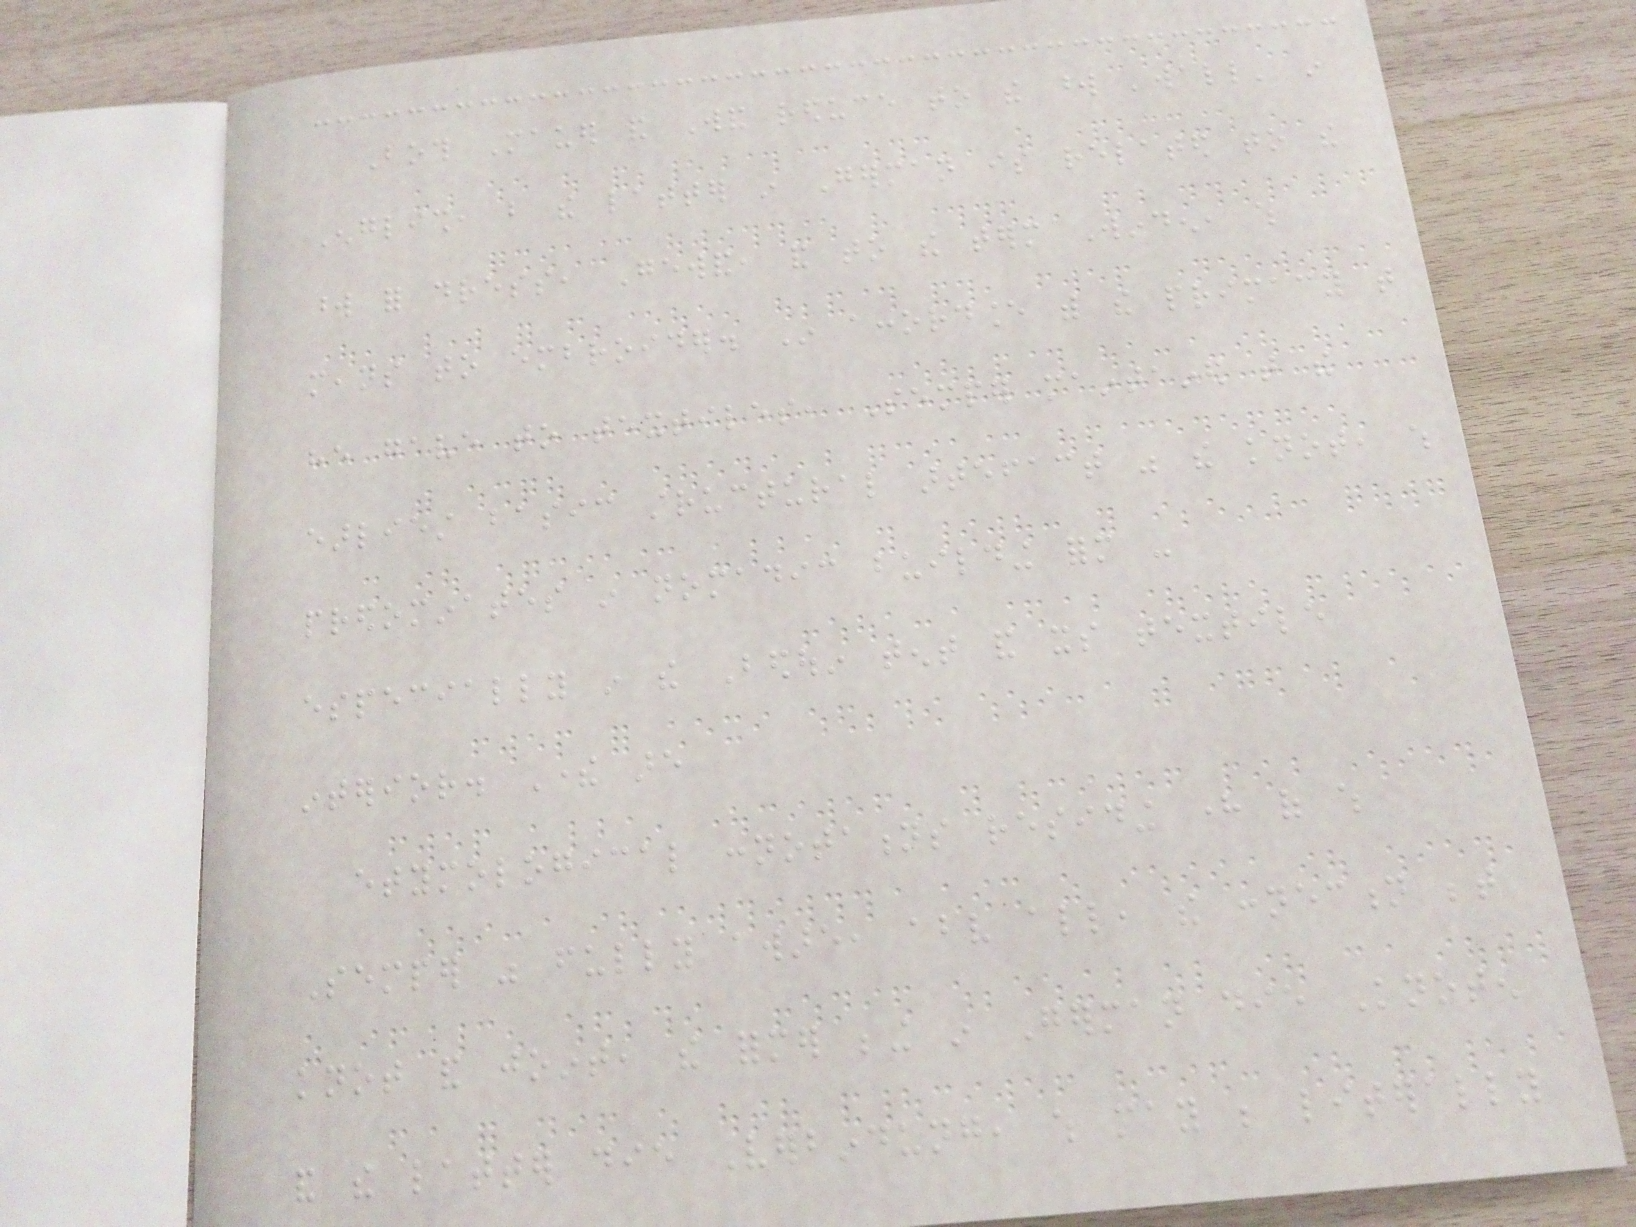Both Mauer and Wand reduce to the word 'wall' in
English, but the latter in German is related to the
word for dress, Gewand, and to the term Winden, which
means to embroider. In accordance with the primacy that
he gave to textiles, Semper maintained that the
earliest basic structural artefact was the knot, which
predominates in nomadic building form -
especially in the Bedouin tent and its textile
interior. There are
etymological connotations residing here of which
Semper was fully aware, above all, the connection between
knot and joint, the former being in German die Knoten
and the latter die Verbindung, which may be literally
